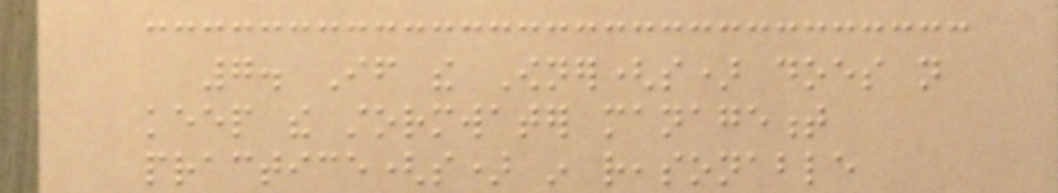7. If the Owner(s) does not
keep the stormwater management
practice(s) in reasonable
